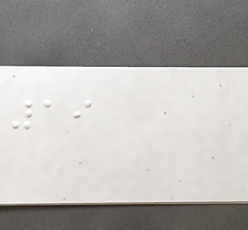19
